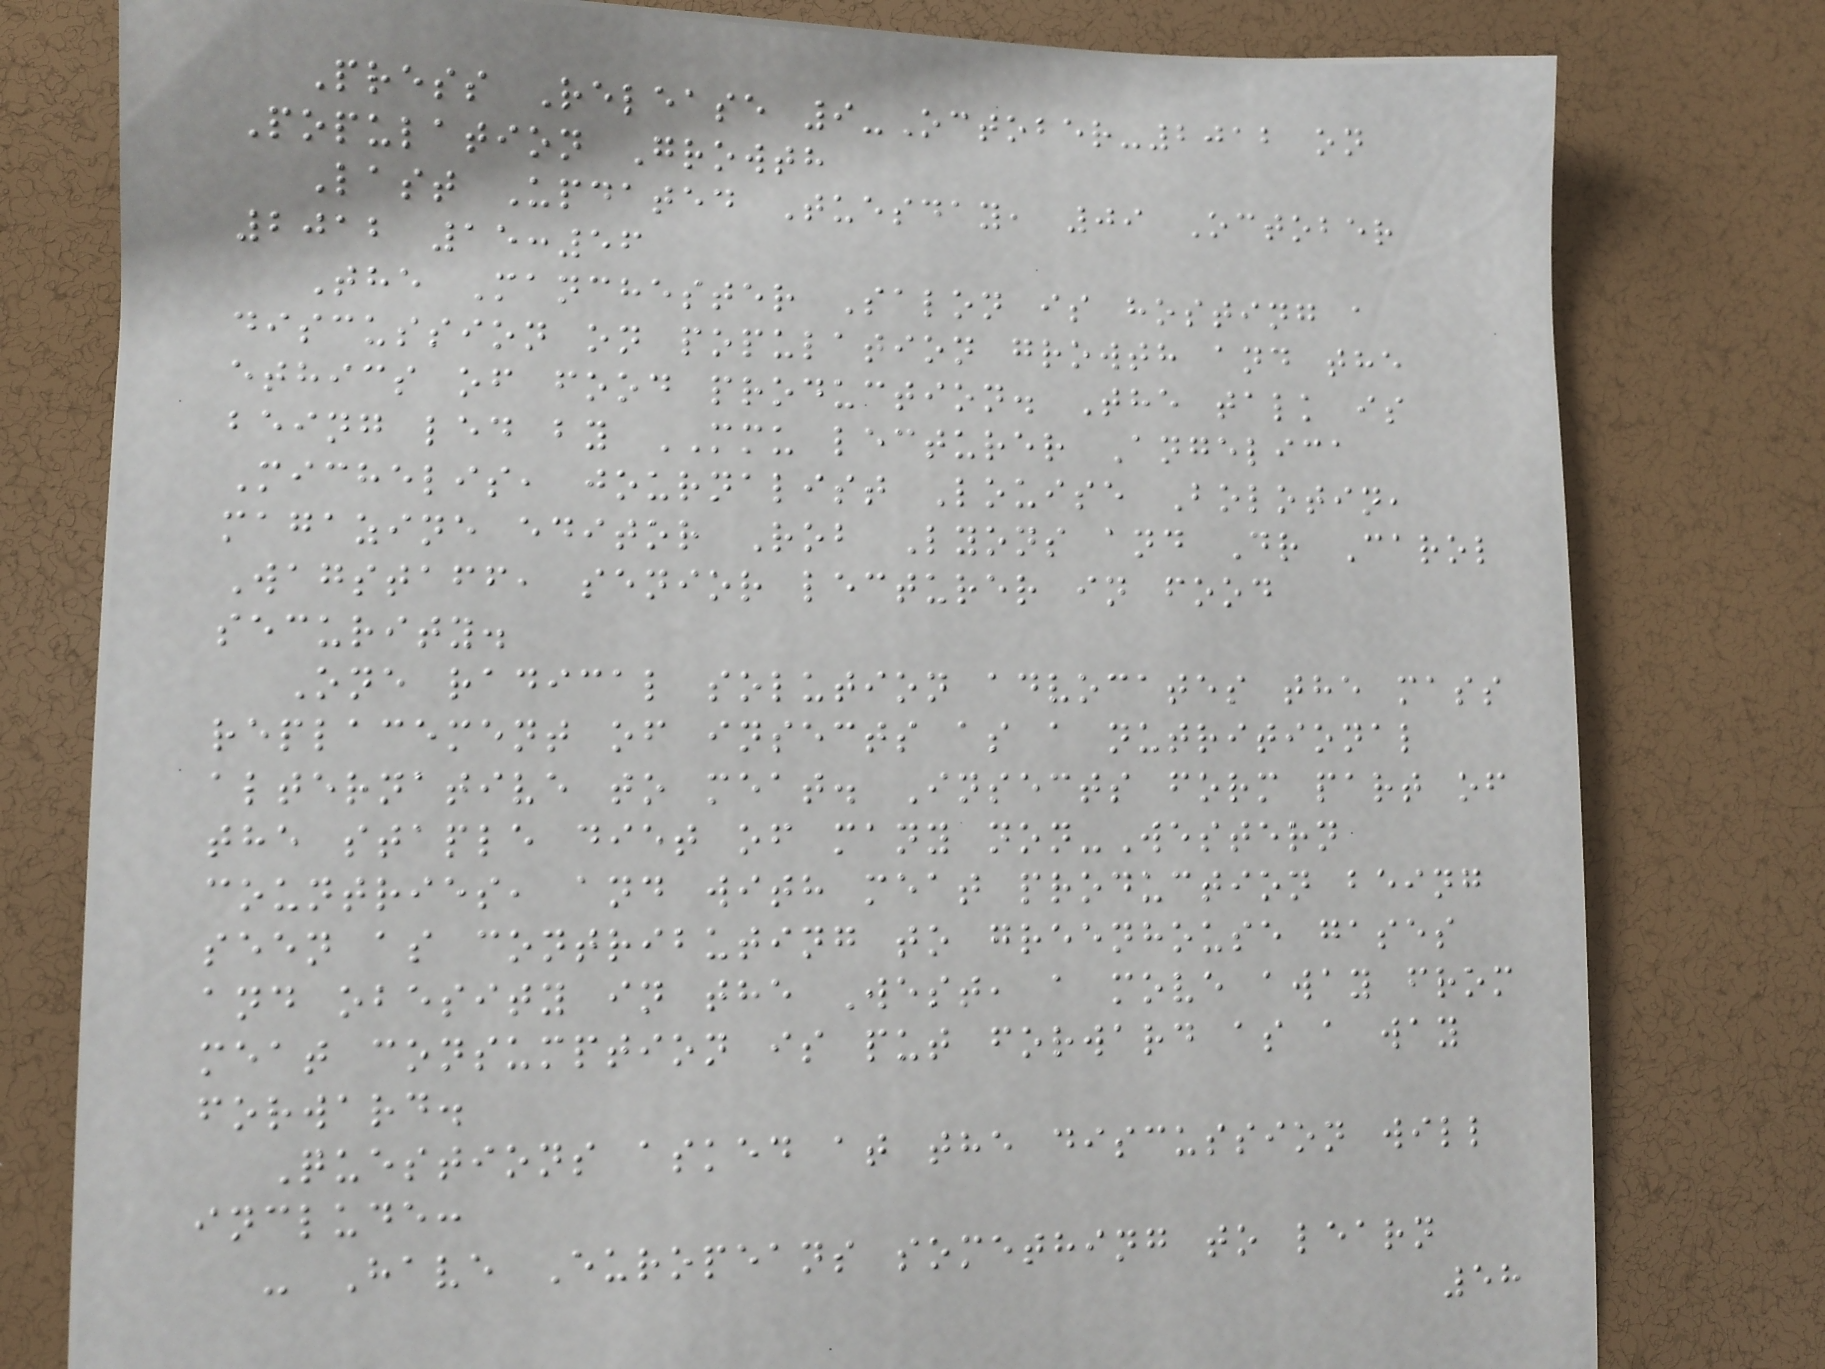Press Release 9-October-2012 on
Population Growth
Last Updated Tuesday, 09 October
2012 15:56
The Manchester Salon is hosting a
discussion on population growth and the
ethics of food production. The talk is
being led by MMU lecturer Angelica
Michelis, journalist Louise Bolotin,
magazine editor Rob Lyons and Dr Carol
Wagstaff, senior lecturer in food
security.
One radical solution advocates the mass
replacement of insects as a nutritional
alternative to meat. Insects form part of
the staple diet of many non-Western
countries, and with meat production being
seen as contributing to greenhouse gases
and obesity in the West, a move away from
meat consumption is put forward as a way
forward.
Questions asked at the discussion will
include:
- Have Europeans something to learn
58
